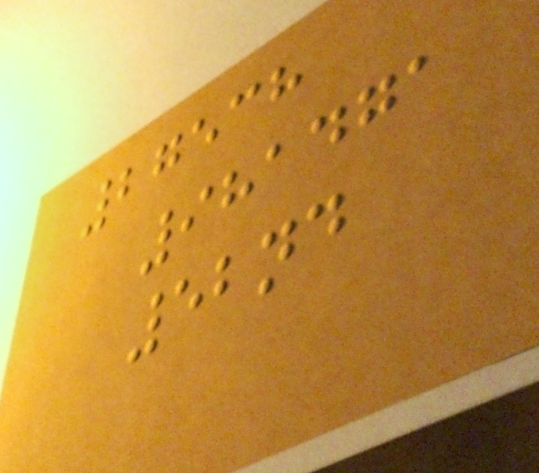27538
981471
52nd
